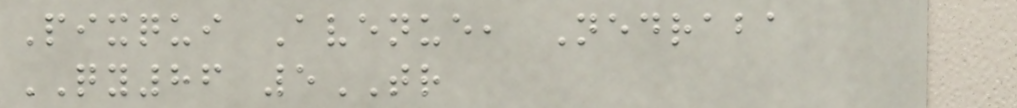Pixqui Avenue, Nedraba
QY86 5TR
